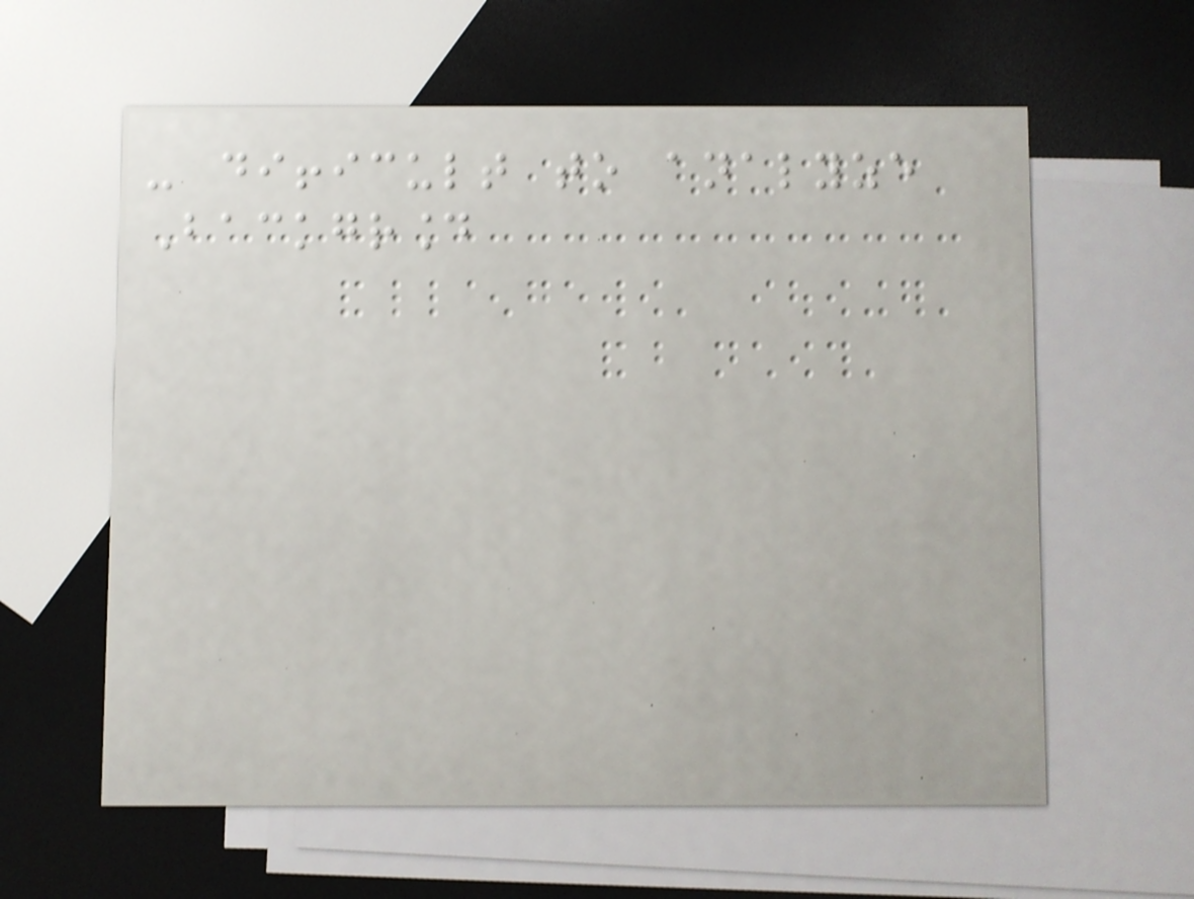- difficult to analyze
Background
